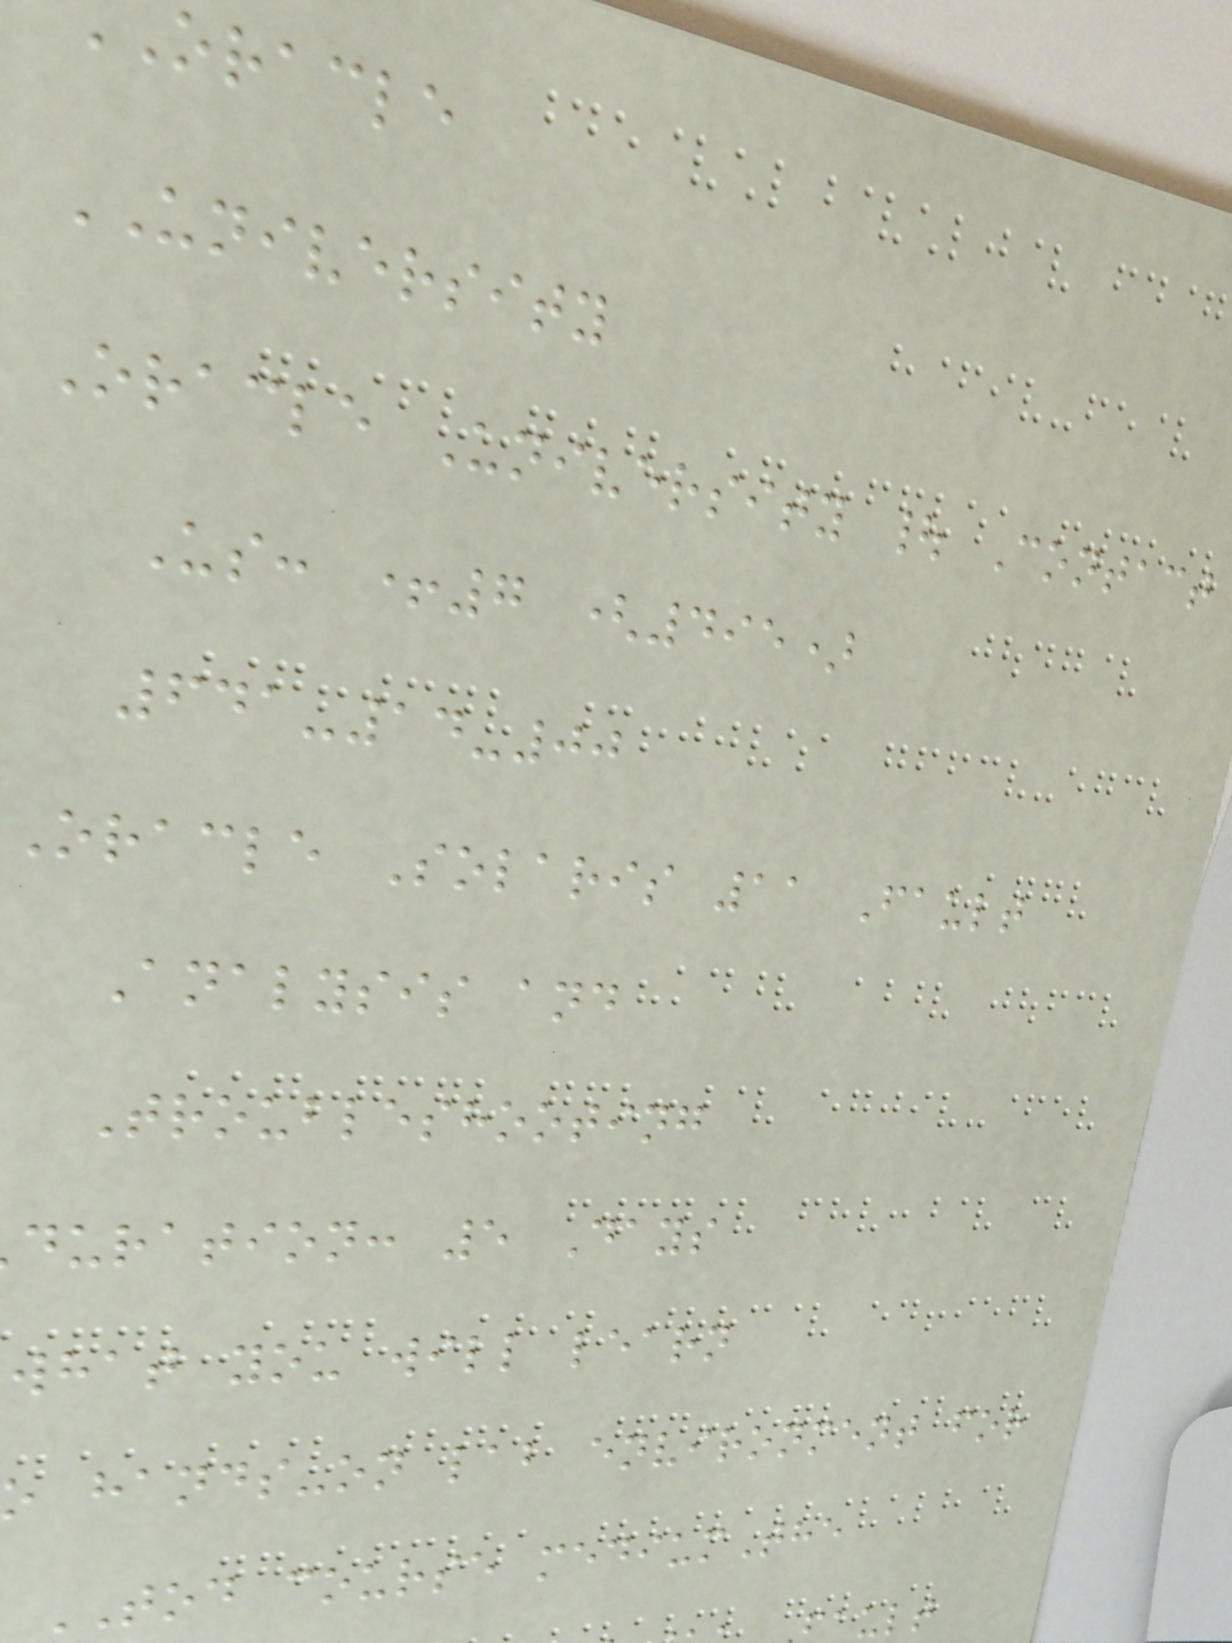oracle
UNIVERSITY
Oracle University | Contact
Us: +7 (495)
641-14-00
Oracle Solaris 11 Fault
Analysis and
Troubleshooting
duration: 5 Days
what you will learn
hands-on lab environment for
TOD course mediumThe
